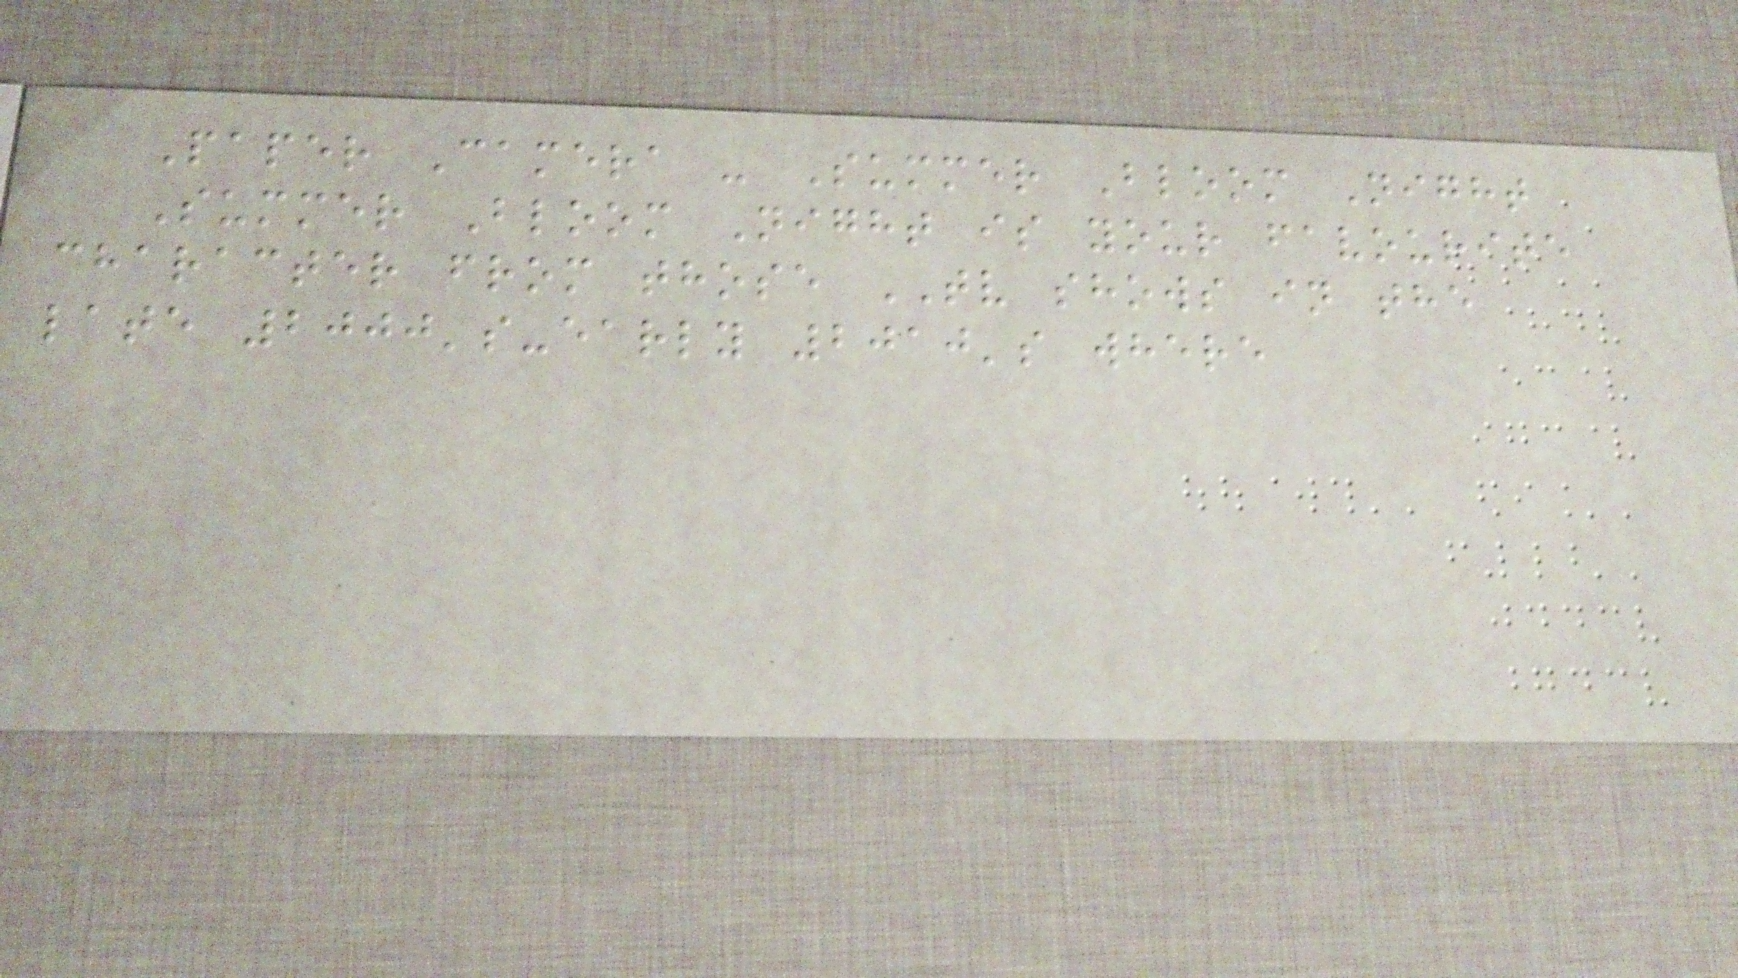Paper Camera - Summer Bloom Night
Summer Bloom Night is your favourite
character from those TV shows in the
late 2000's-early 2010's where
